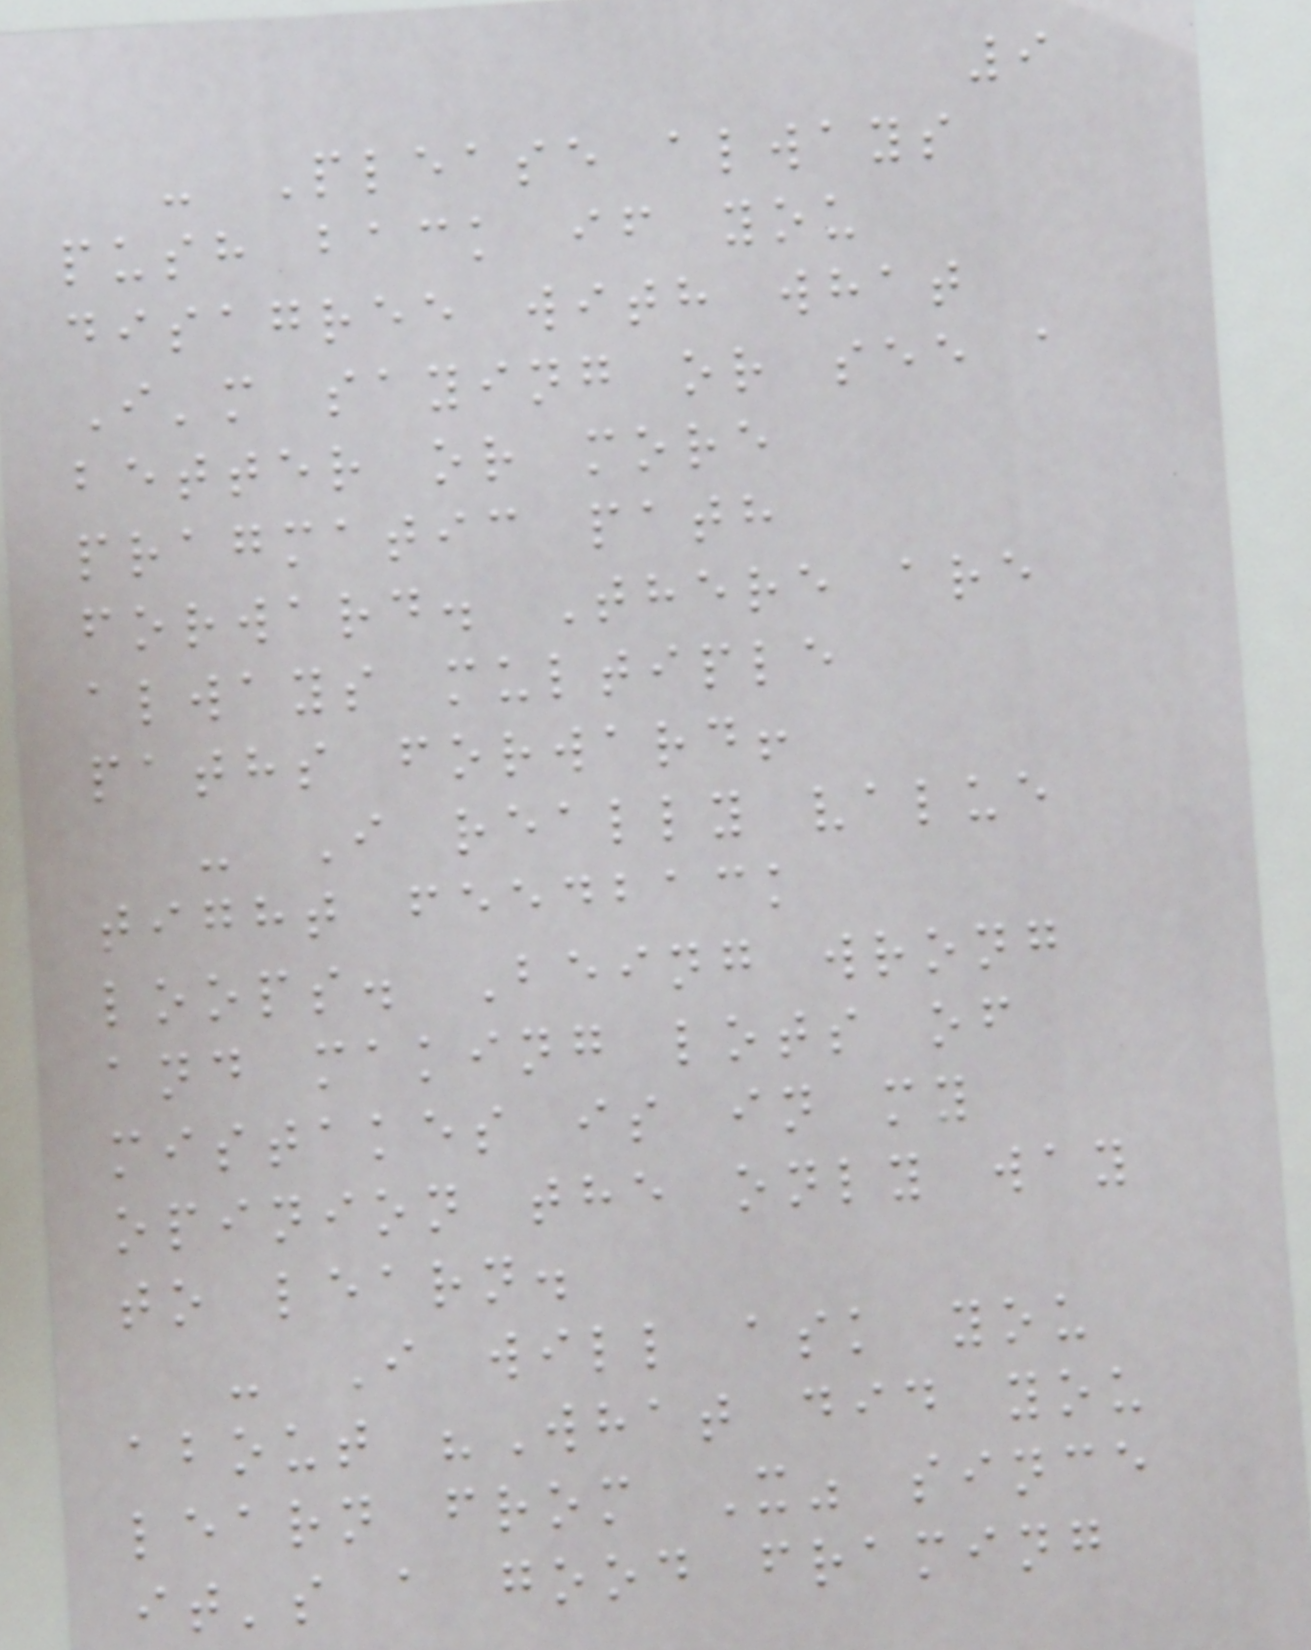9
- Please always
push back if you
disagree with what
I'm saying or see a
better or more
pragmatic path
forward. There are
always multiple
paths forward!
- I really value
tight feedback
loops. Being wrong
and making lots of
mistakes is in my
opinion the only way
to learn.
- I will ask you
about "What did you
learn from X" since
it's a good framing
